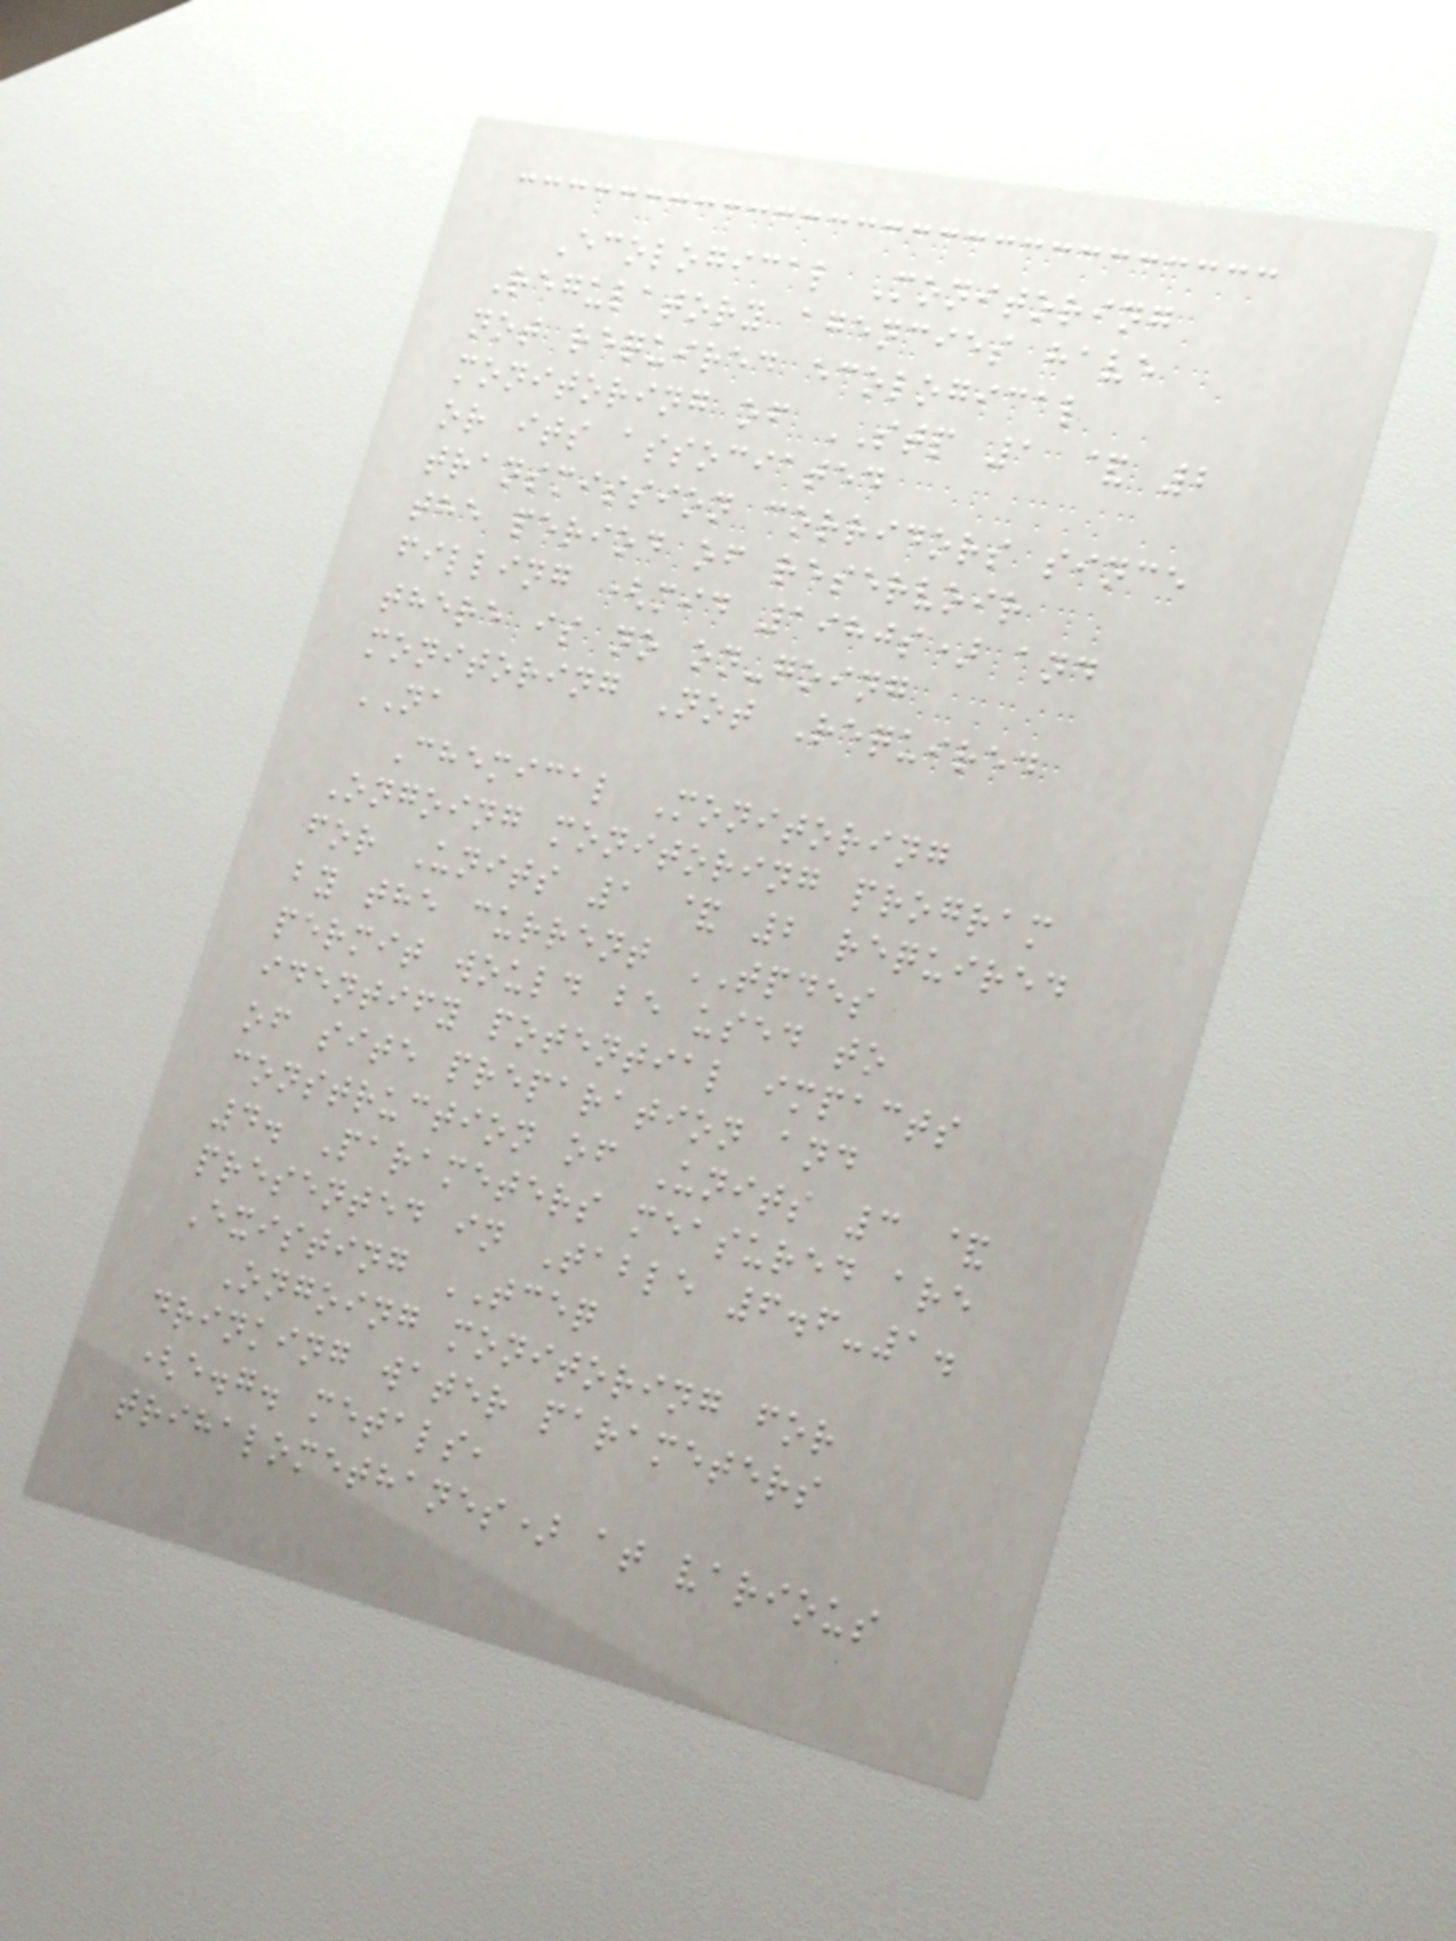Ecological Monitoring
Regulatory agencies have
not required ecological
monitoring of STP 1 & 2
or its associated
transmission corridors since
the period of reservoir
filling (mid 1980s) and
there is no on-going
monitoring Not Required
NA
Chemical Monitoring
Ongoing monitoring program
for Units 1 & 2 required
by the current TPDES
permit would be used to
identify potential impacts
of site preparation and
construction of Units 3 &
4. Parameters measured are
presented in Table 6.6-1.
Existing TCEQ
Ongoing monitoring for
drinking water parameters
(e.g. metals,
trihalomethanes) at various
